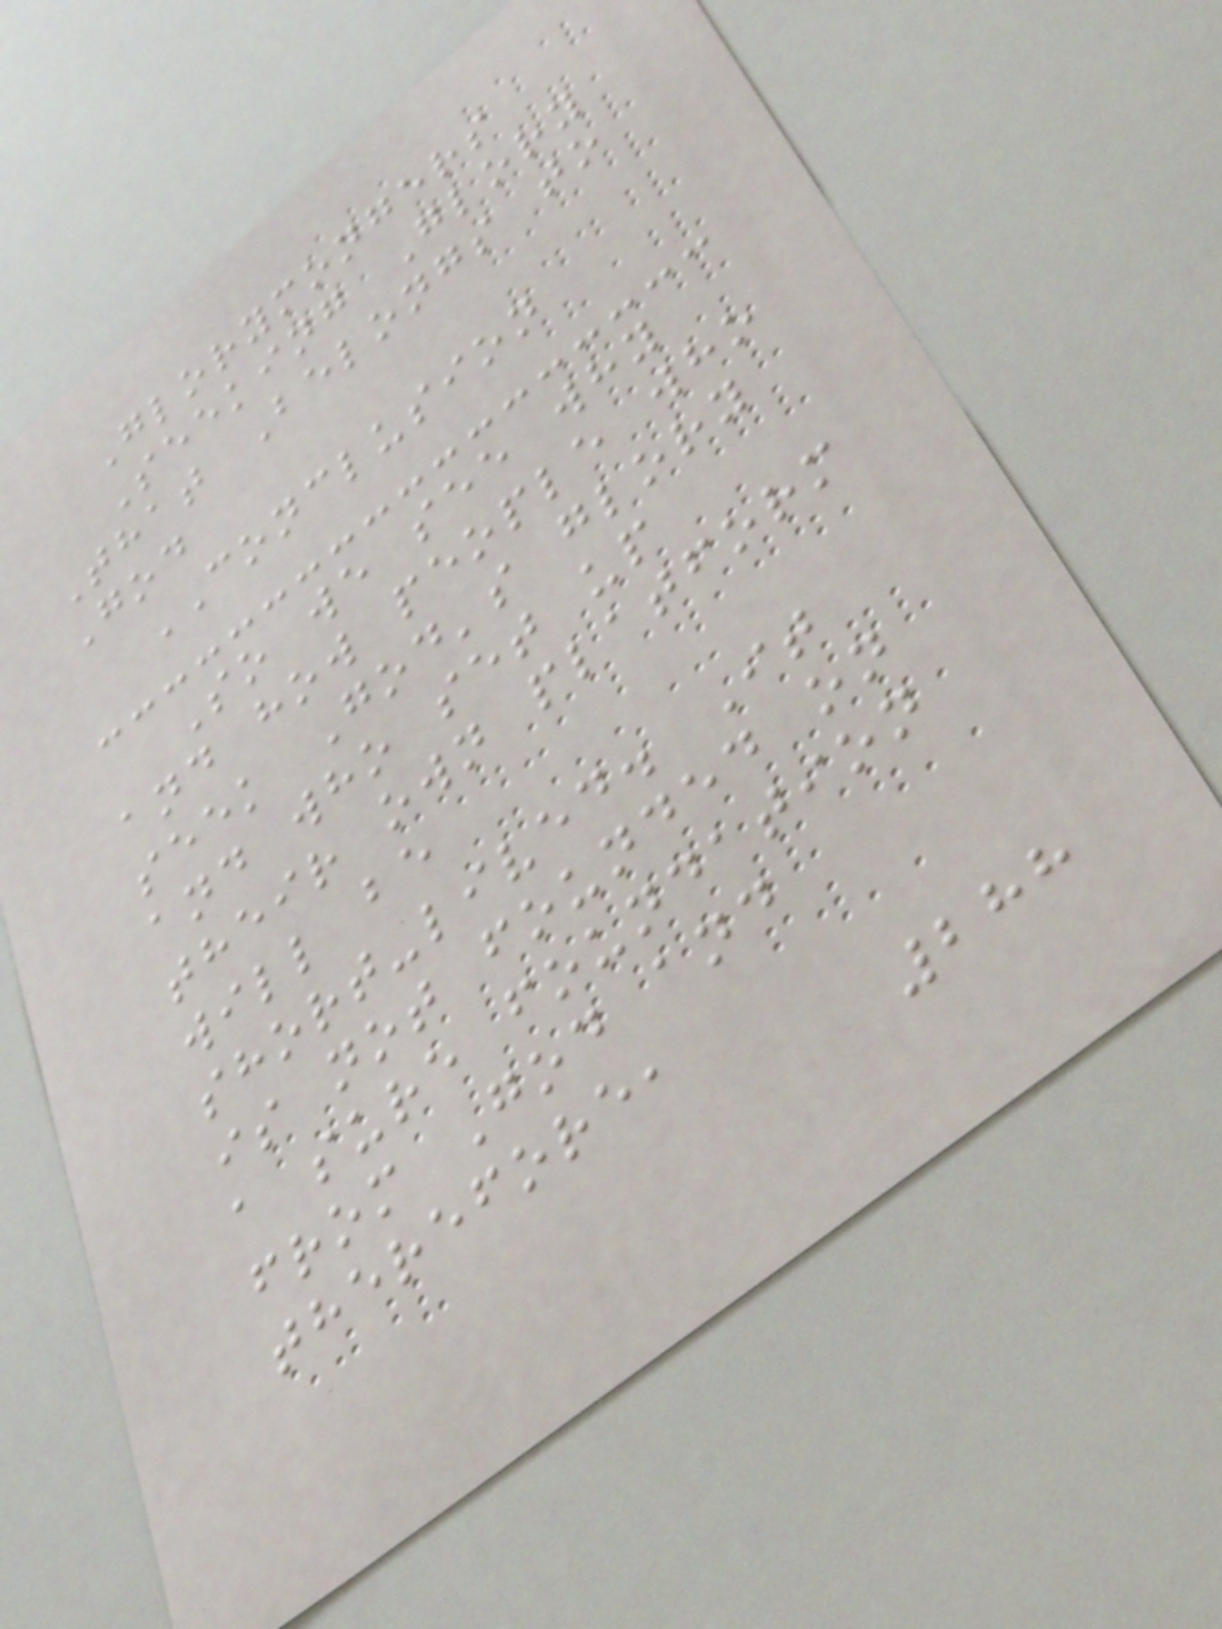Glorymongers
Seeking Glory
That Belongs to
God
CONCLUSION
So we see why
and how people who
seek God's glory
and who set up
their own platform
will be
short-lived. It
is not founded on
a sure foundation
from God and
therefore,
288
